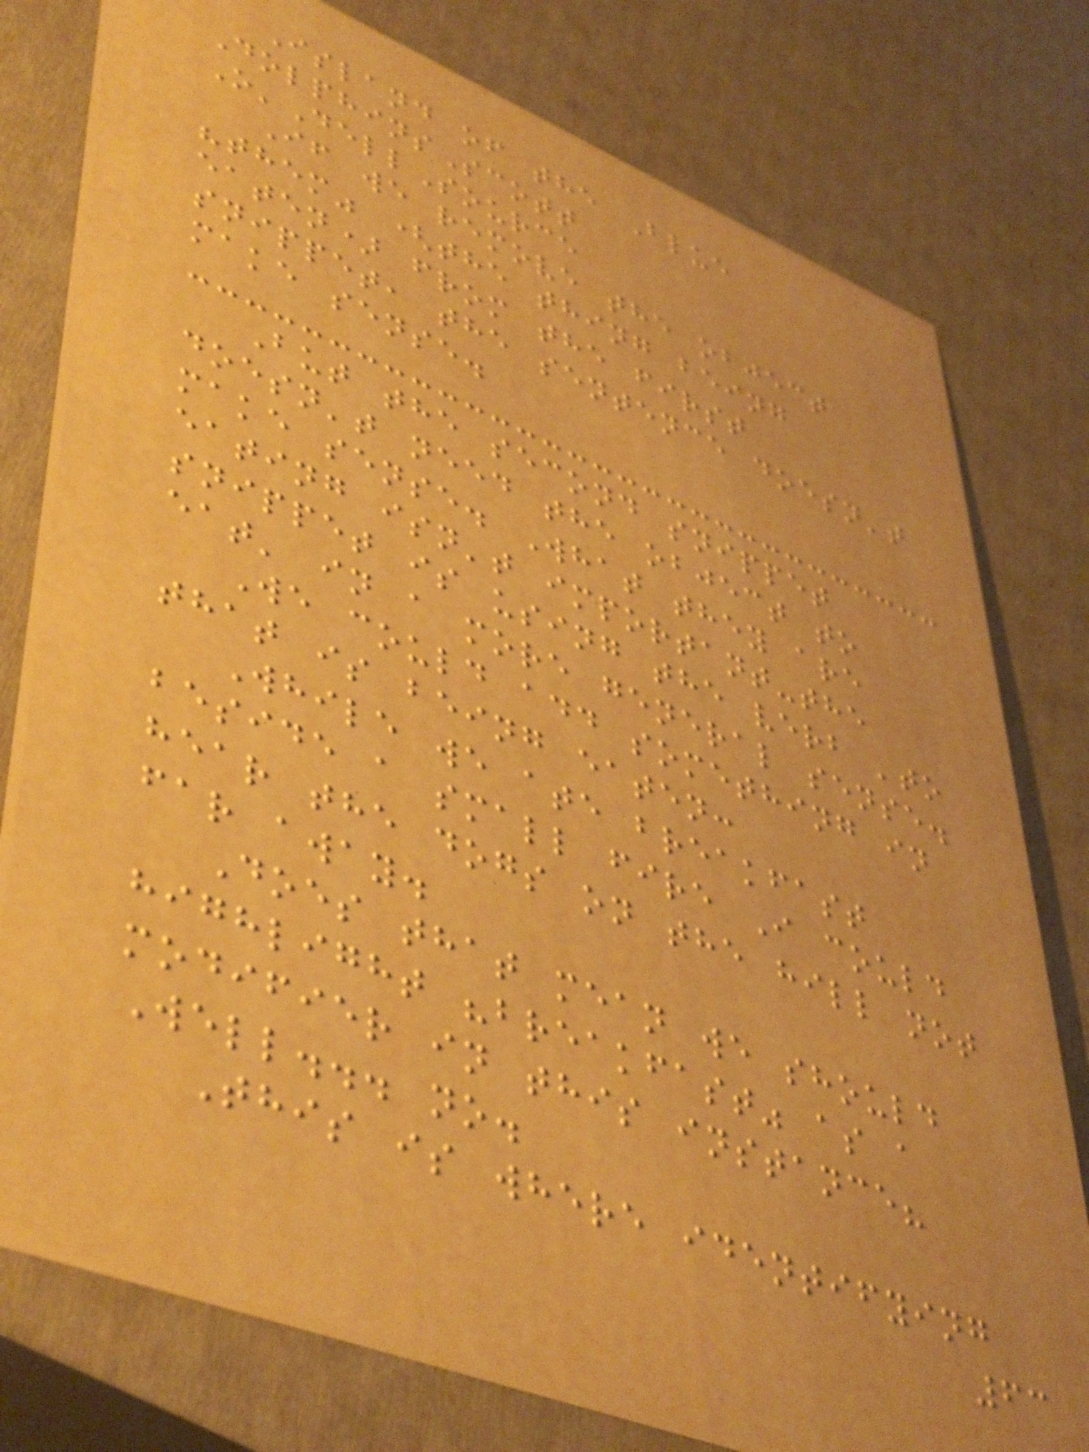Island of the Blue
DolphinsScott
O'DellSource
If we remove the object
"them" (the thing being
eaten) from the first
snippet, the sentence doesn't
make sense.
But the second snippet
doesn't need the object to
make sense. What they are
eating isn't important-the
snippet is using the verb 'to
eat' in a more general sense.
We could add something in
that is being eaten:
While we ate breakfast
beside a small fire I could
hear the dogs on the hill not
far away.
Does that mean we should
highlight "breakfast" as a
modifier in this instance?
Well... no.
This is where identifying
63
